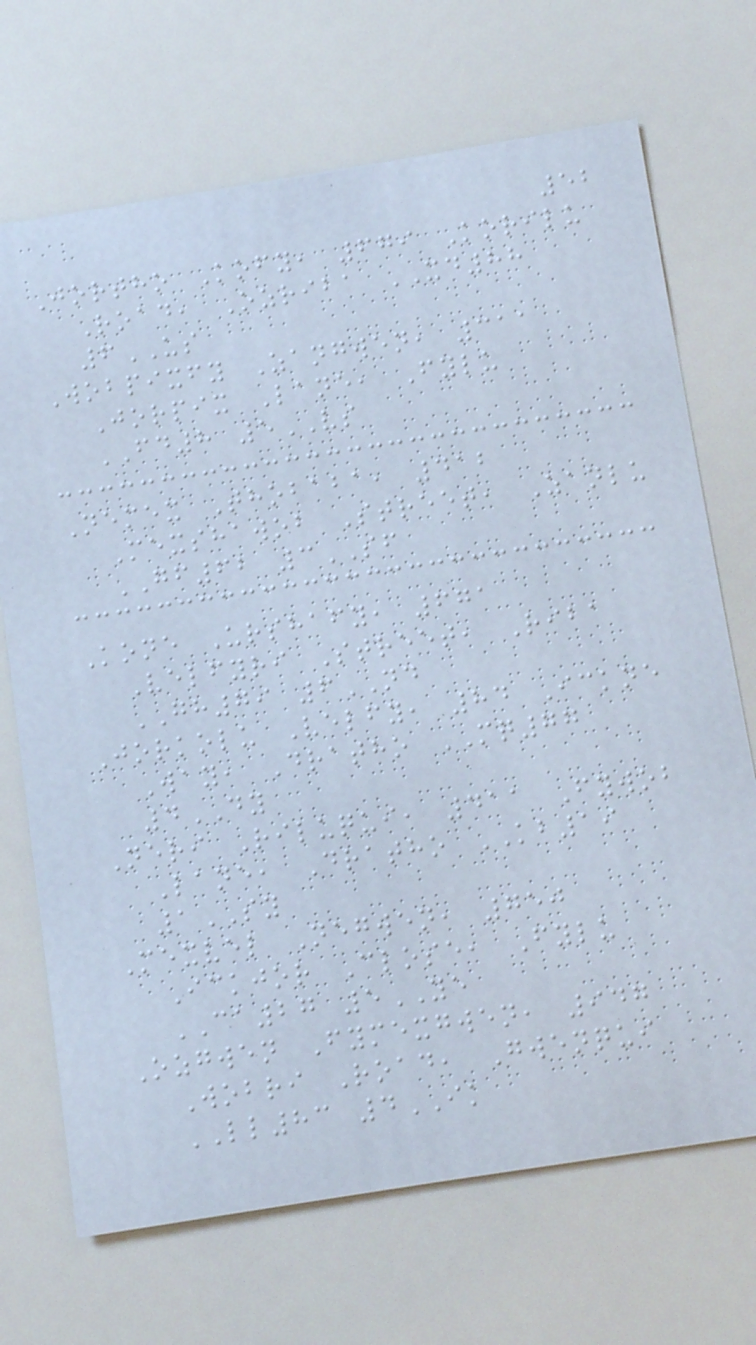52
Jortho Kofy, 679 Korilu
Road, Ozriba XD88
6US
Wobpixfy Zangwen, 311
Jorpix Lane, Fylu
FD8 5VS
Nemex Thobaba, 412
Mexshawob Street, Zanlu
GF62 3SF
Kone Urshafy, 671
Velfyri Street, Riba
GH79 6ND
Jorkolu Velfy, 84 Ickne
Way, Dratho MQ77
4DY
Neri Riluqui, 411 Fywob
Lane, Dratho KB19
1SY
Mexvel Negwen, 750
Ickjor Close, Fylu
CA27 5YE
Ozgwen Fymexgwen, 947
Wobri Road, Gwenqui
LL83 4IK
